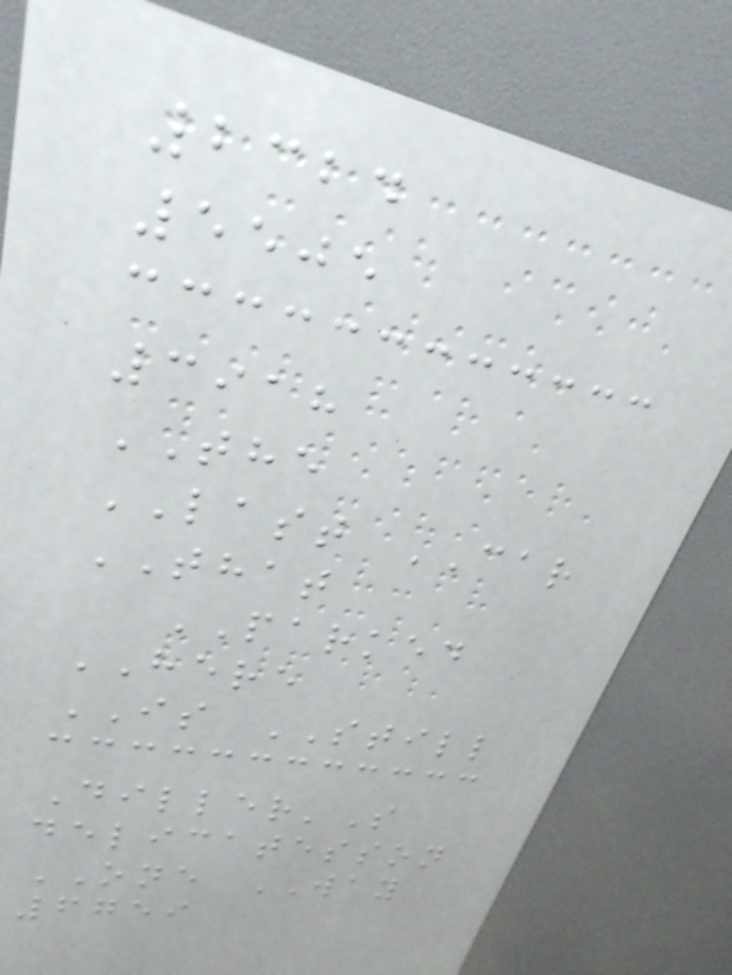2324
5505
3918
THE
LAST CAR
THAT
PARKED
HERE
IS STILL
Diller'S
delicatesson
ONE WAY
6759
